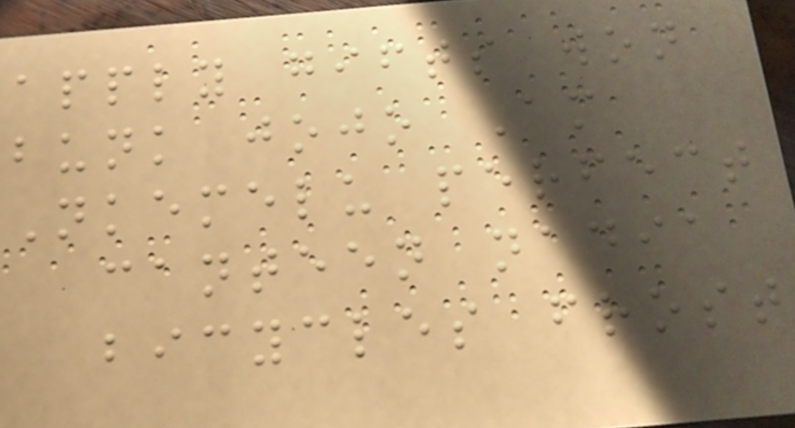apply gifts won
bunk jojo Am
Nkemelu perfect
canteen nadia
bicycles frost
